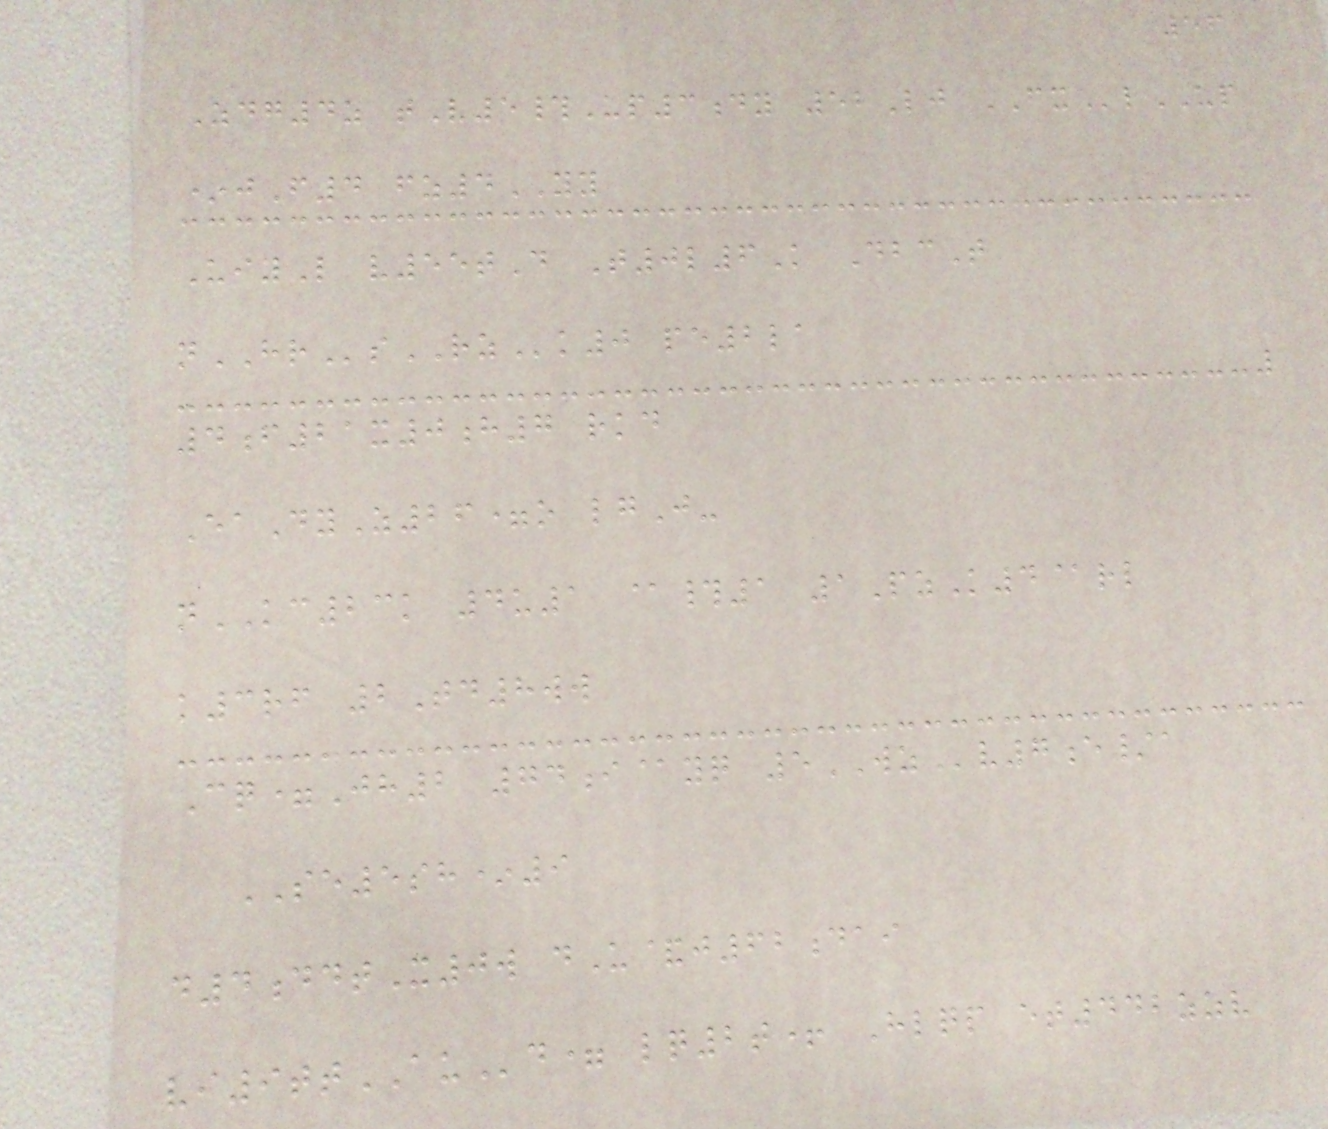56
Zdg4z tV5#Up3dy 52Lj FXlUP
*jF4 fz4YY
UiyL v55tD T0l6K DbcT
nHRsRZk0 pe2la
4f21x0h7 rkd
EaDyZ26=o lgJ-
nKC23k 4u1 @#1 1PzK4@rl
k3rf 2Td8ww
Cq=Jh2 74i@yq 5WZv7e/a
SE5sh*9
d4ddtX0w dU&j62dai
vi9ttAUd= lq2t+ Hlqp et442zzv
